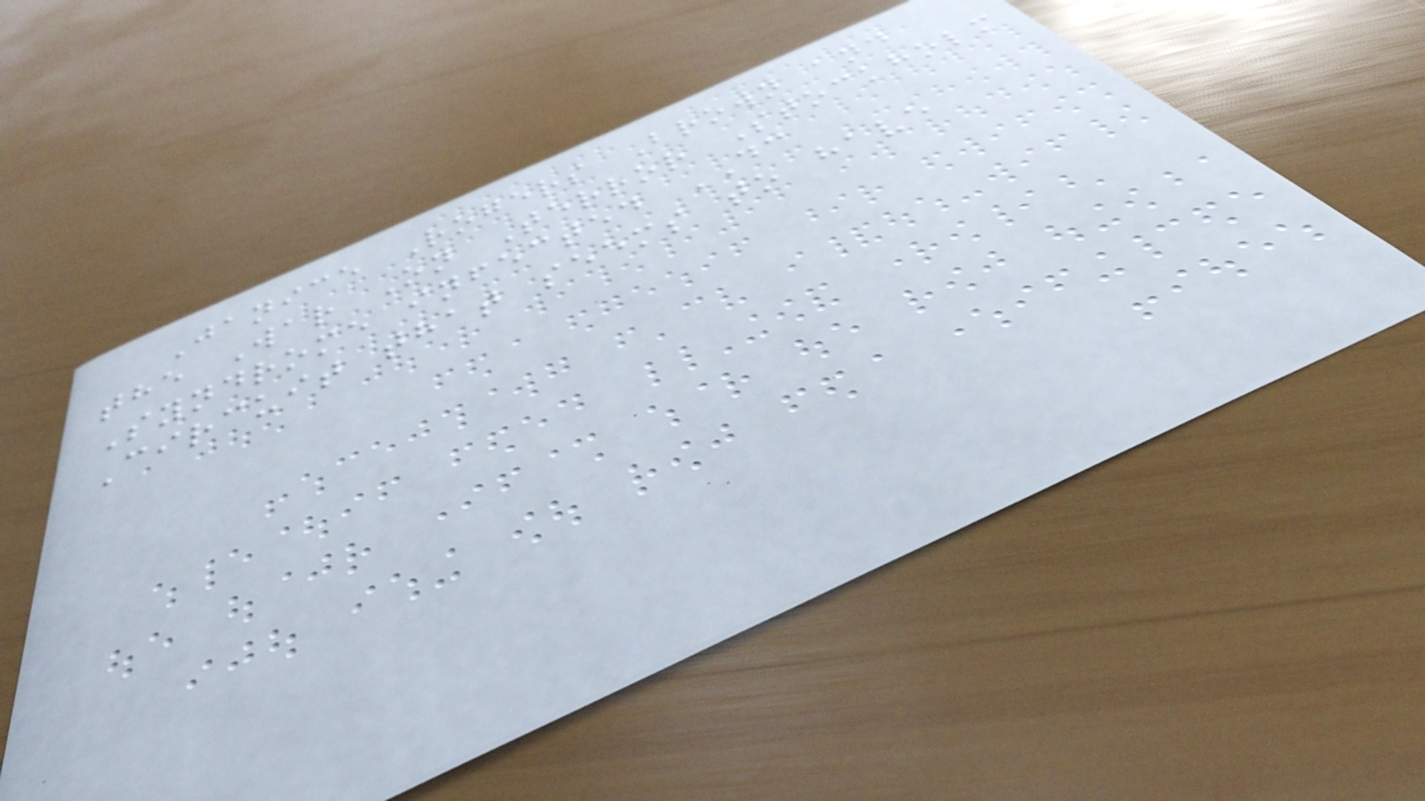Janice Rogers Brown and
the War On Terror Stockholm
Syndrome infected DC
Circuit that seems to have
